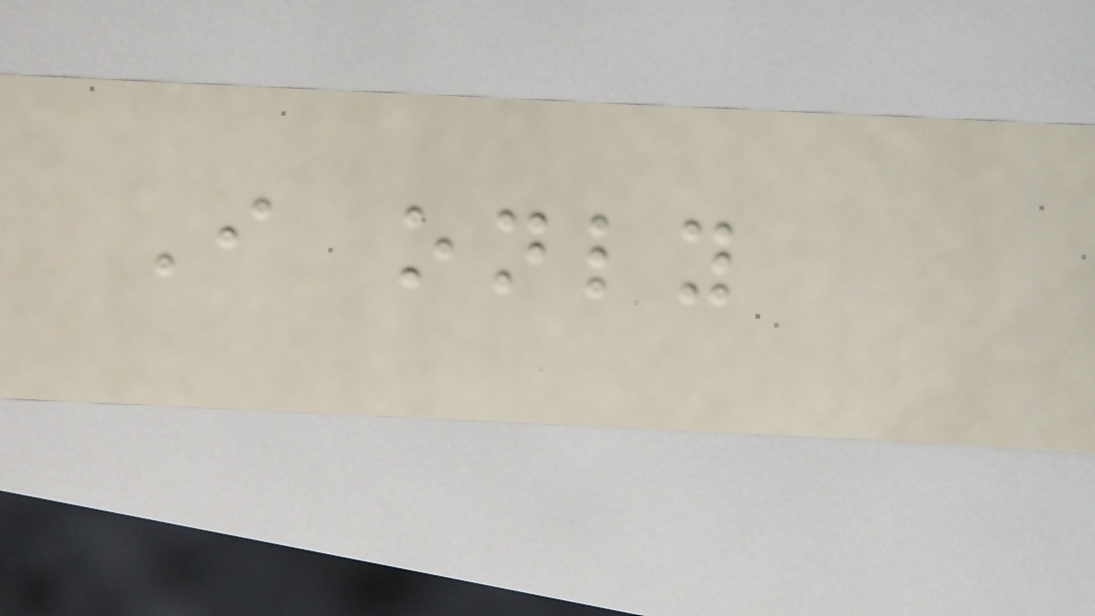I only
